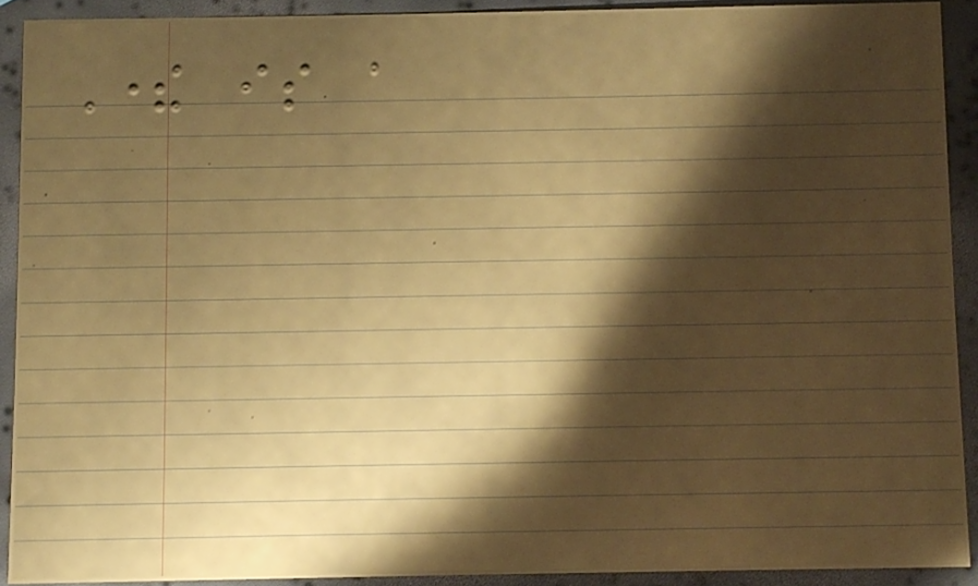There is a
